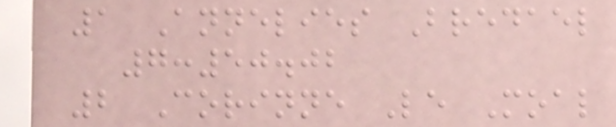1 Annelies Bredael
7:50.02
2 Corinne Le Moal
